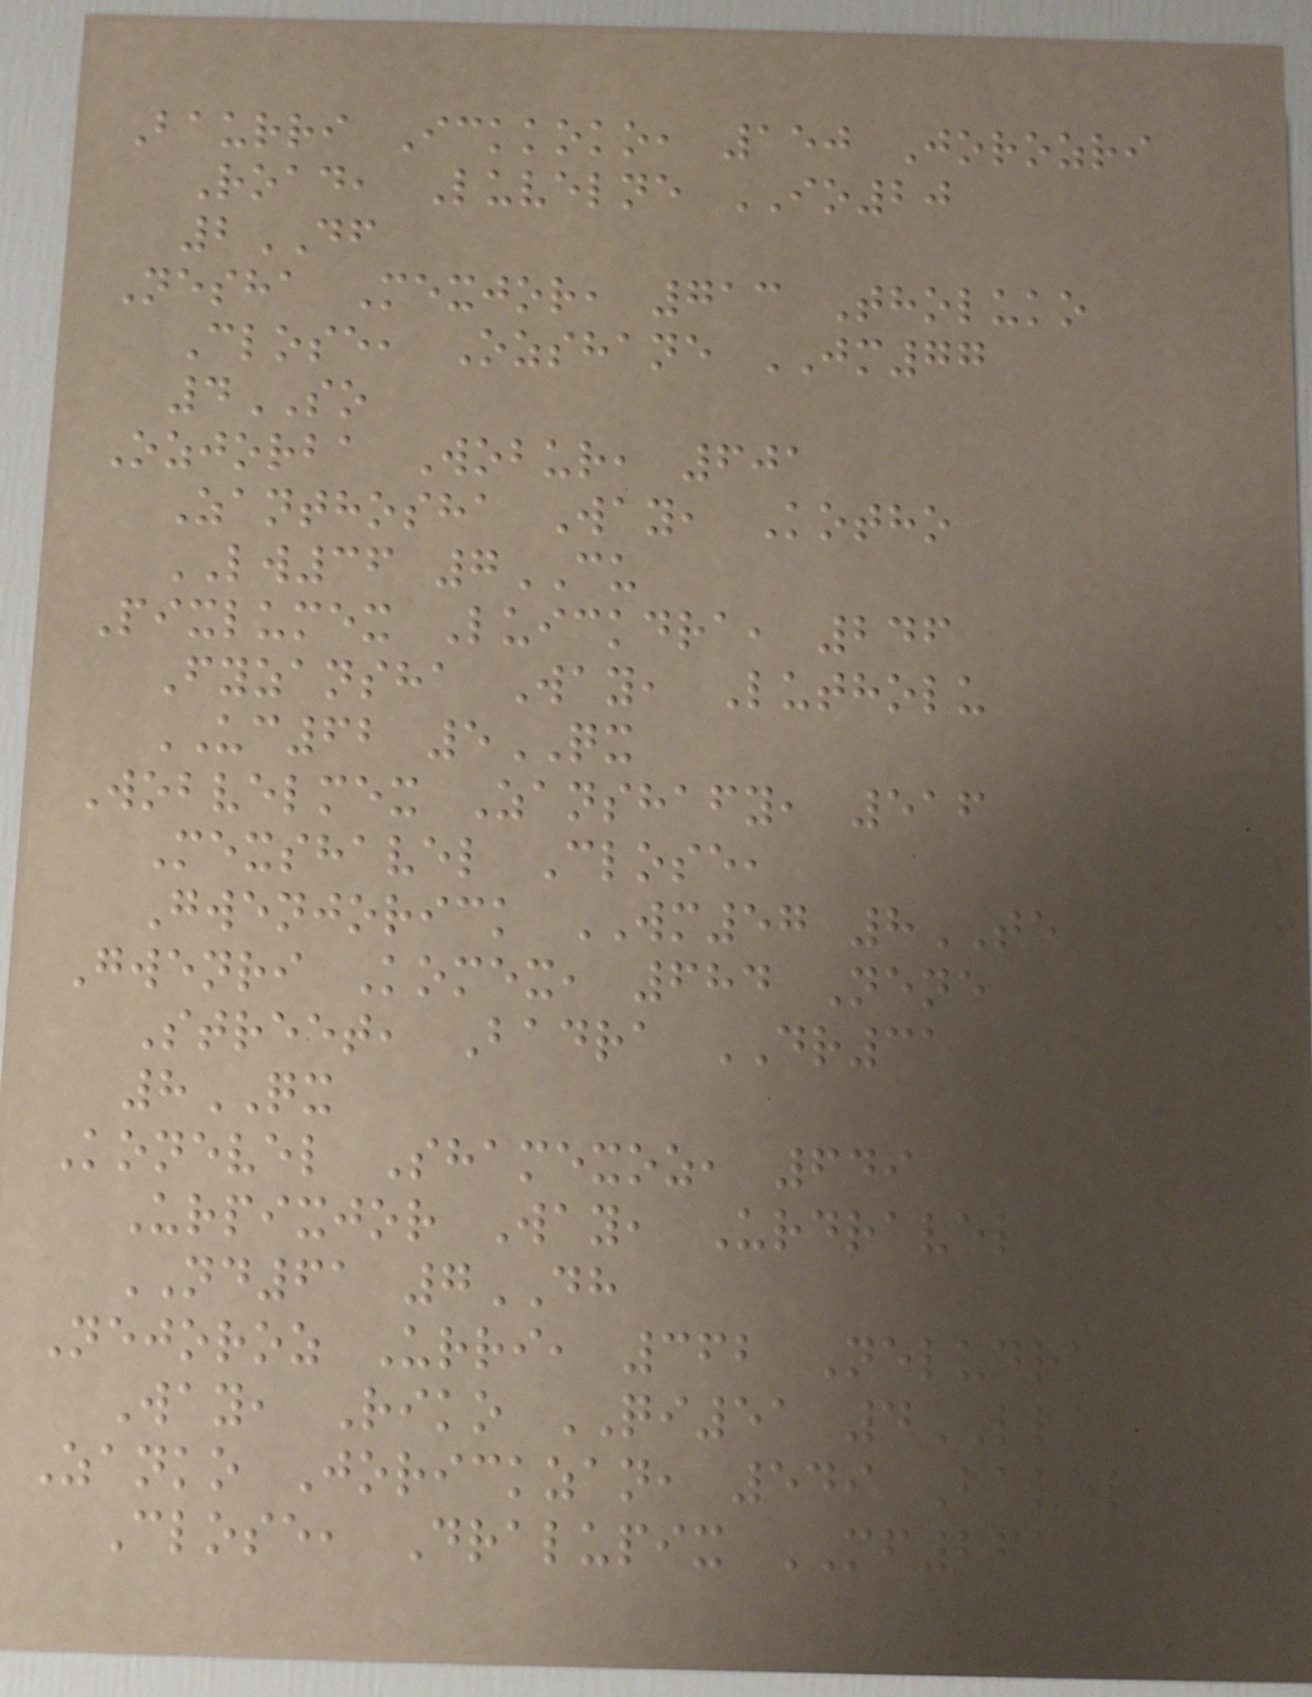Baurri Ickkoko, 150 Jorozri
Road, Luvelne IO20
2DF
Nesha Mexjor, 713 Tholuko
Close, Ozshane JM77
4SO
Ozjorba Wobur, 601
Zanthosha Way, Kotho
LW36 7CU
Pixlumex Luickdra, 246
Fyzansha Way, Lutholu
UC62 5QX
Wobvelmex Zanshafy, 516
Mexshavel Close,
Gwenjorick WM57 8TE
Gwenri Komex, 684 Nene
Street, Badra DR31
8QX
Konevel Shamexoz, 649
Urpixjor Way, Urdravel
ND61 7DH
Nejoroz Urri, 362 Neludra
Way, Riko QI51 4LL
Zanko Jorickzan, 549 Bavel
Close, Dralupix MF26
